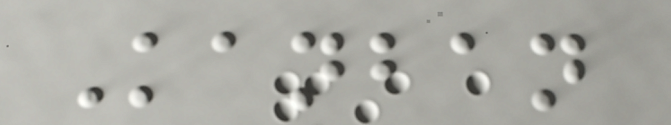Kanban
